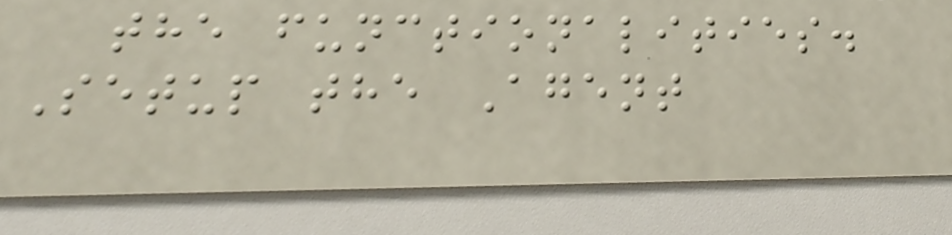the functionalities.
Setup the Agent
